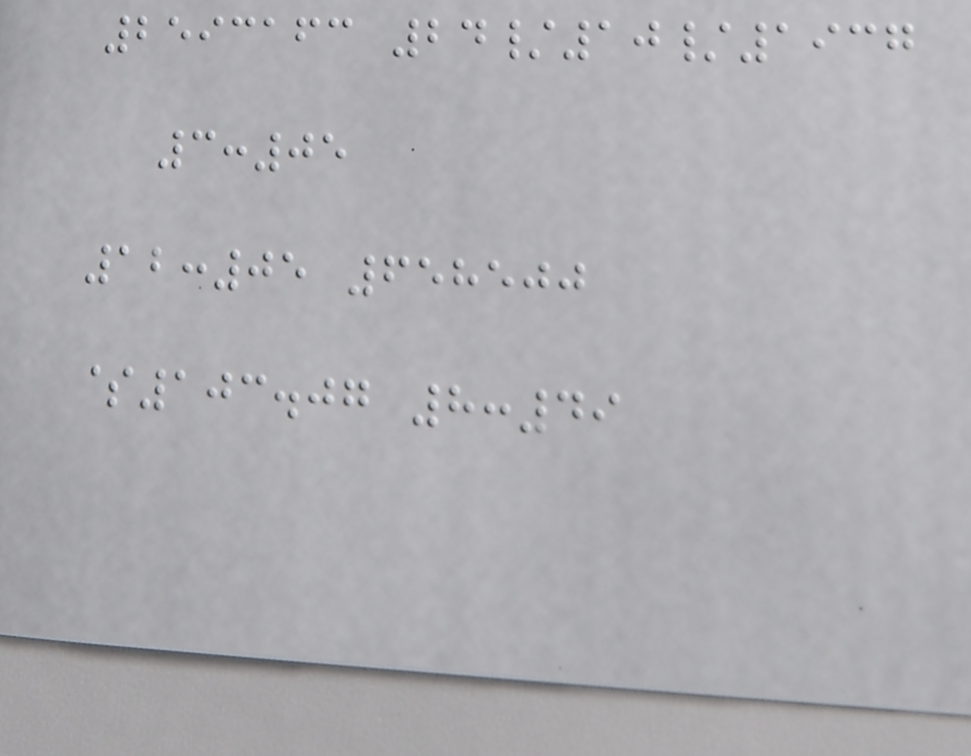2593163 24/10/1937
3:05
12:05 658500
$103.07 8:49
